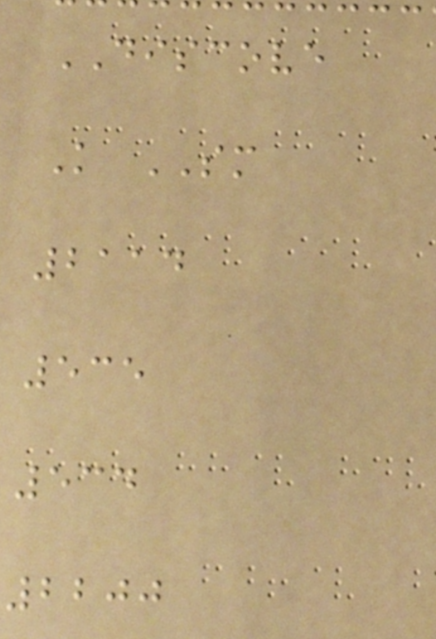DISCOVE
K SM
2114
535
534
2200
